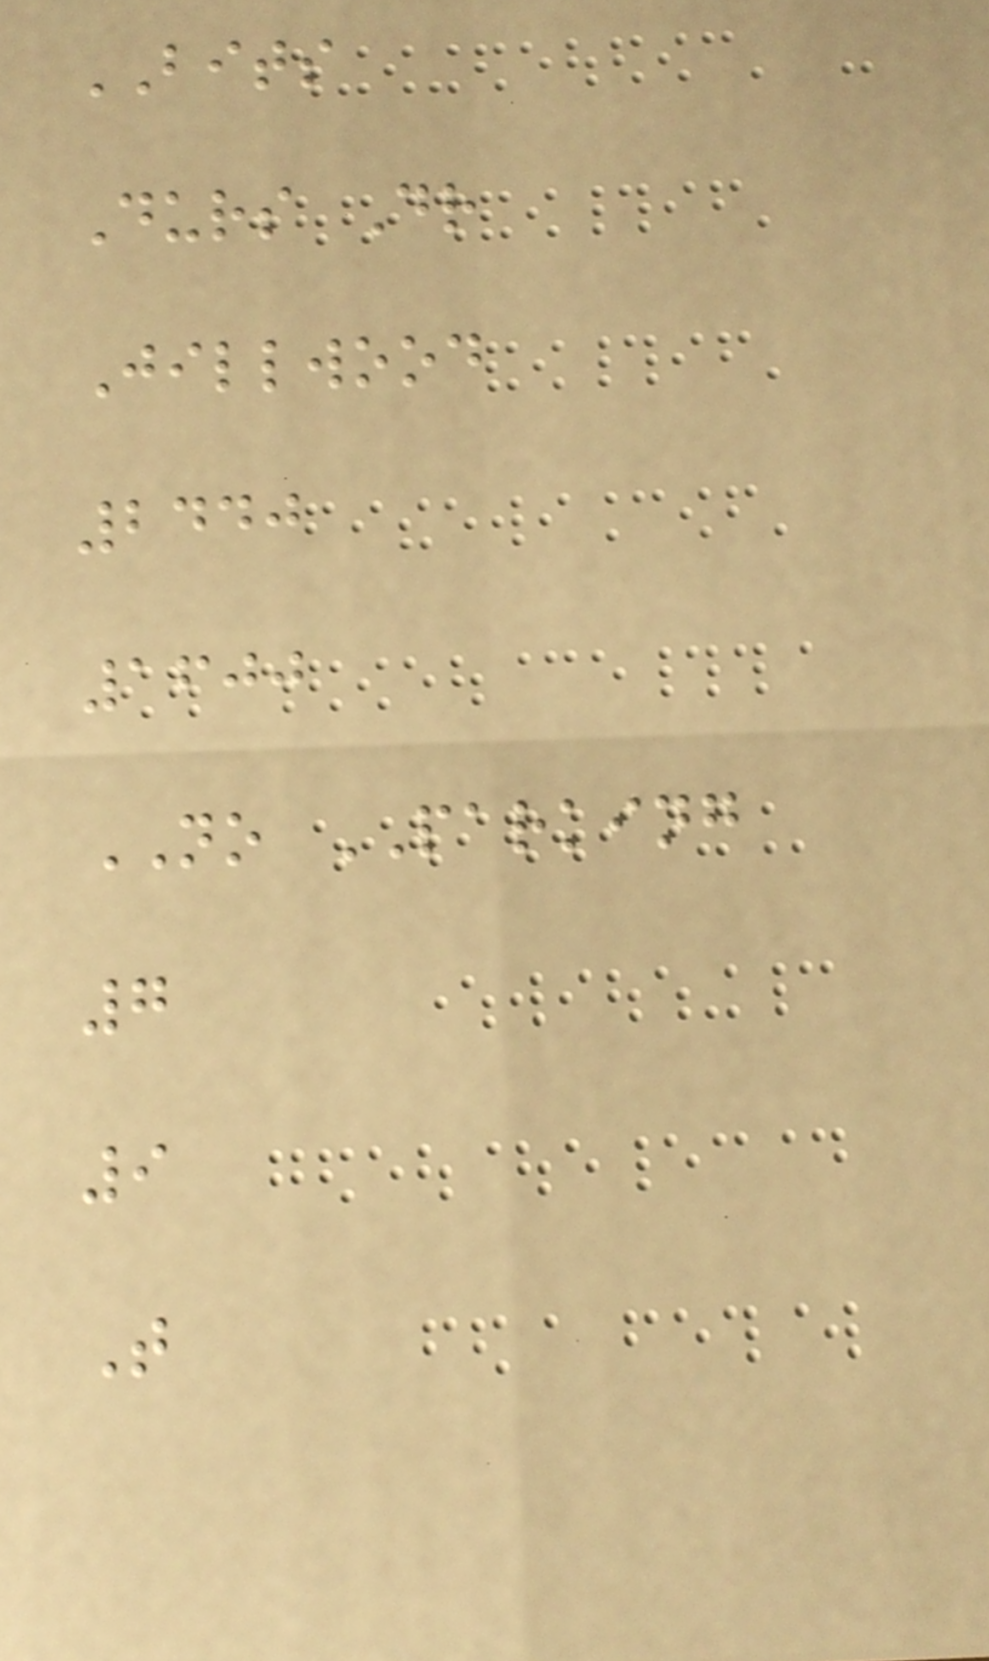BITS
Durs Dr
Jillwood
2440
1600
NO PARKING
7
9
T
